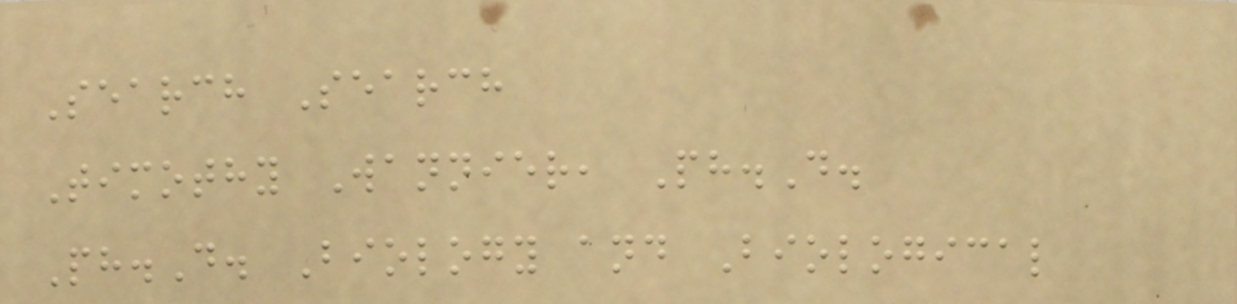Search Search
Timothy Wannier, Ph.D.
Ph.D. Biology and Biological
